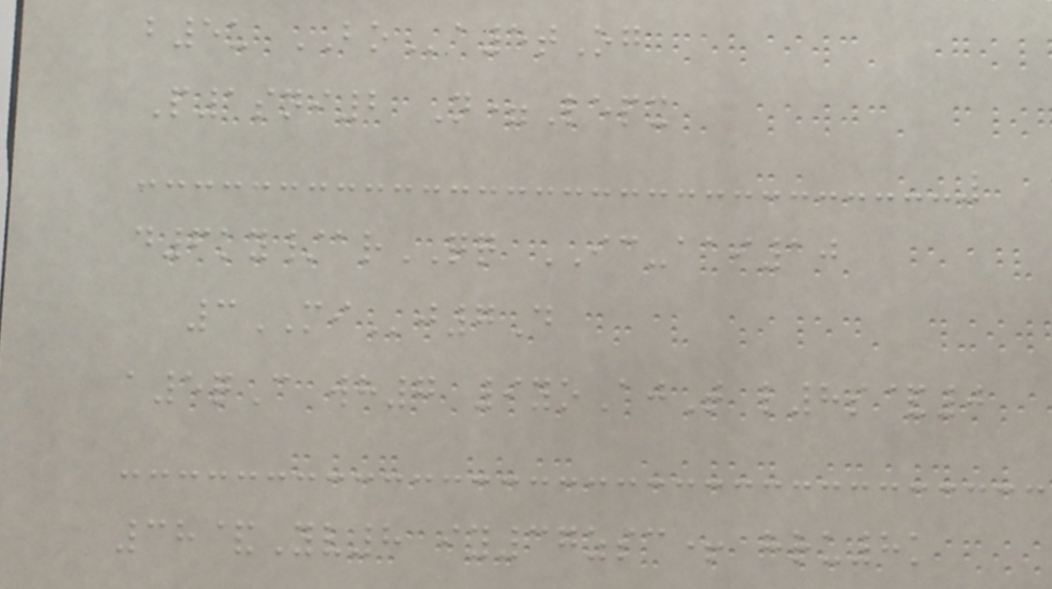b5u BOa5tOg
P1sni2 N=Lepx
d6ky/arQQ IC-aai10
3MIj7D
a5qC wh7 9yoAjT l8s&0
38&Yv8 iy37zsc+ hru8k
